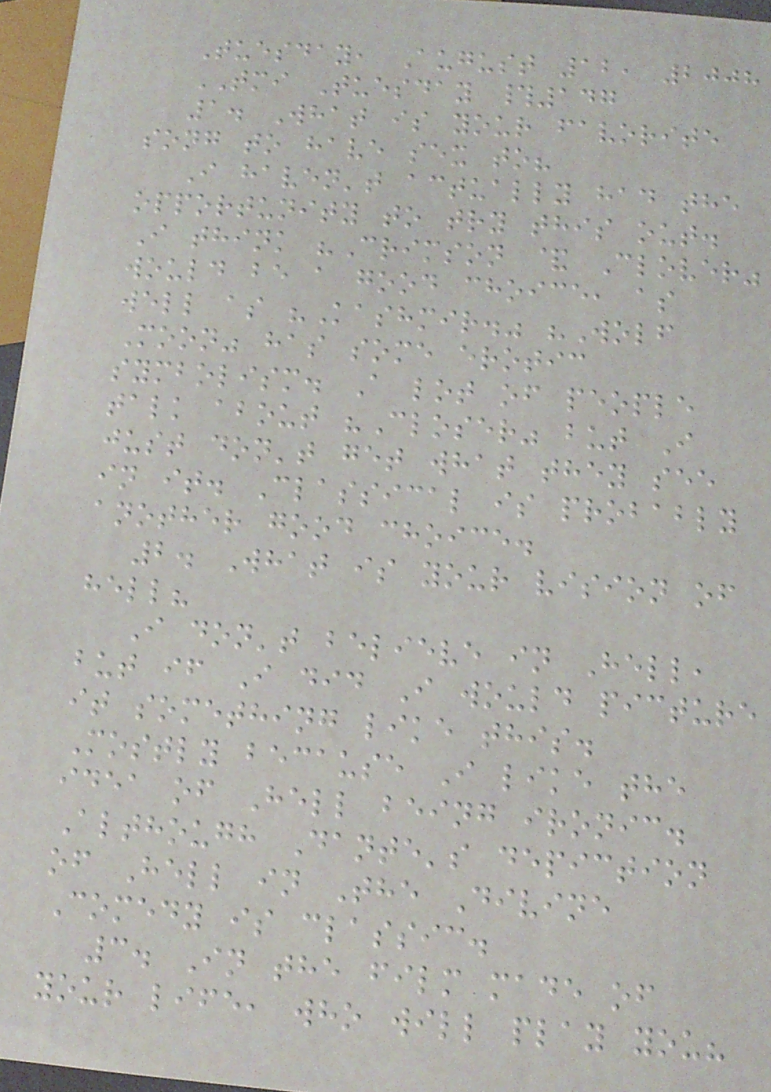Tuesday, August 12, 2008
TMI Tuesday #147
1. What is your favorite
song to have sex to?
I haven't actually had the
opportunity to try this out.
I think "Crimson & Clover"
would be a good choice, as
well as "Kashmir." "Wolf
Moon" has some erotic
symbolism. A lot of people
talk about "Closer" but I
just don't get what they see
in it. Classical is probably
another good choice.
2. What is your vision of
hell?
I don't believe in Hell,
but if I did I would picture
it something like this.
Mostly because I like the
idea of Hell being ironic.
Although Dante's depiction
of Hell in The Divine
Comedy is classic.
3. In the film made of
your life, who will play you?
